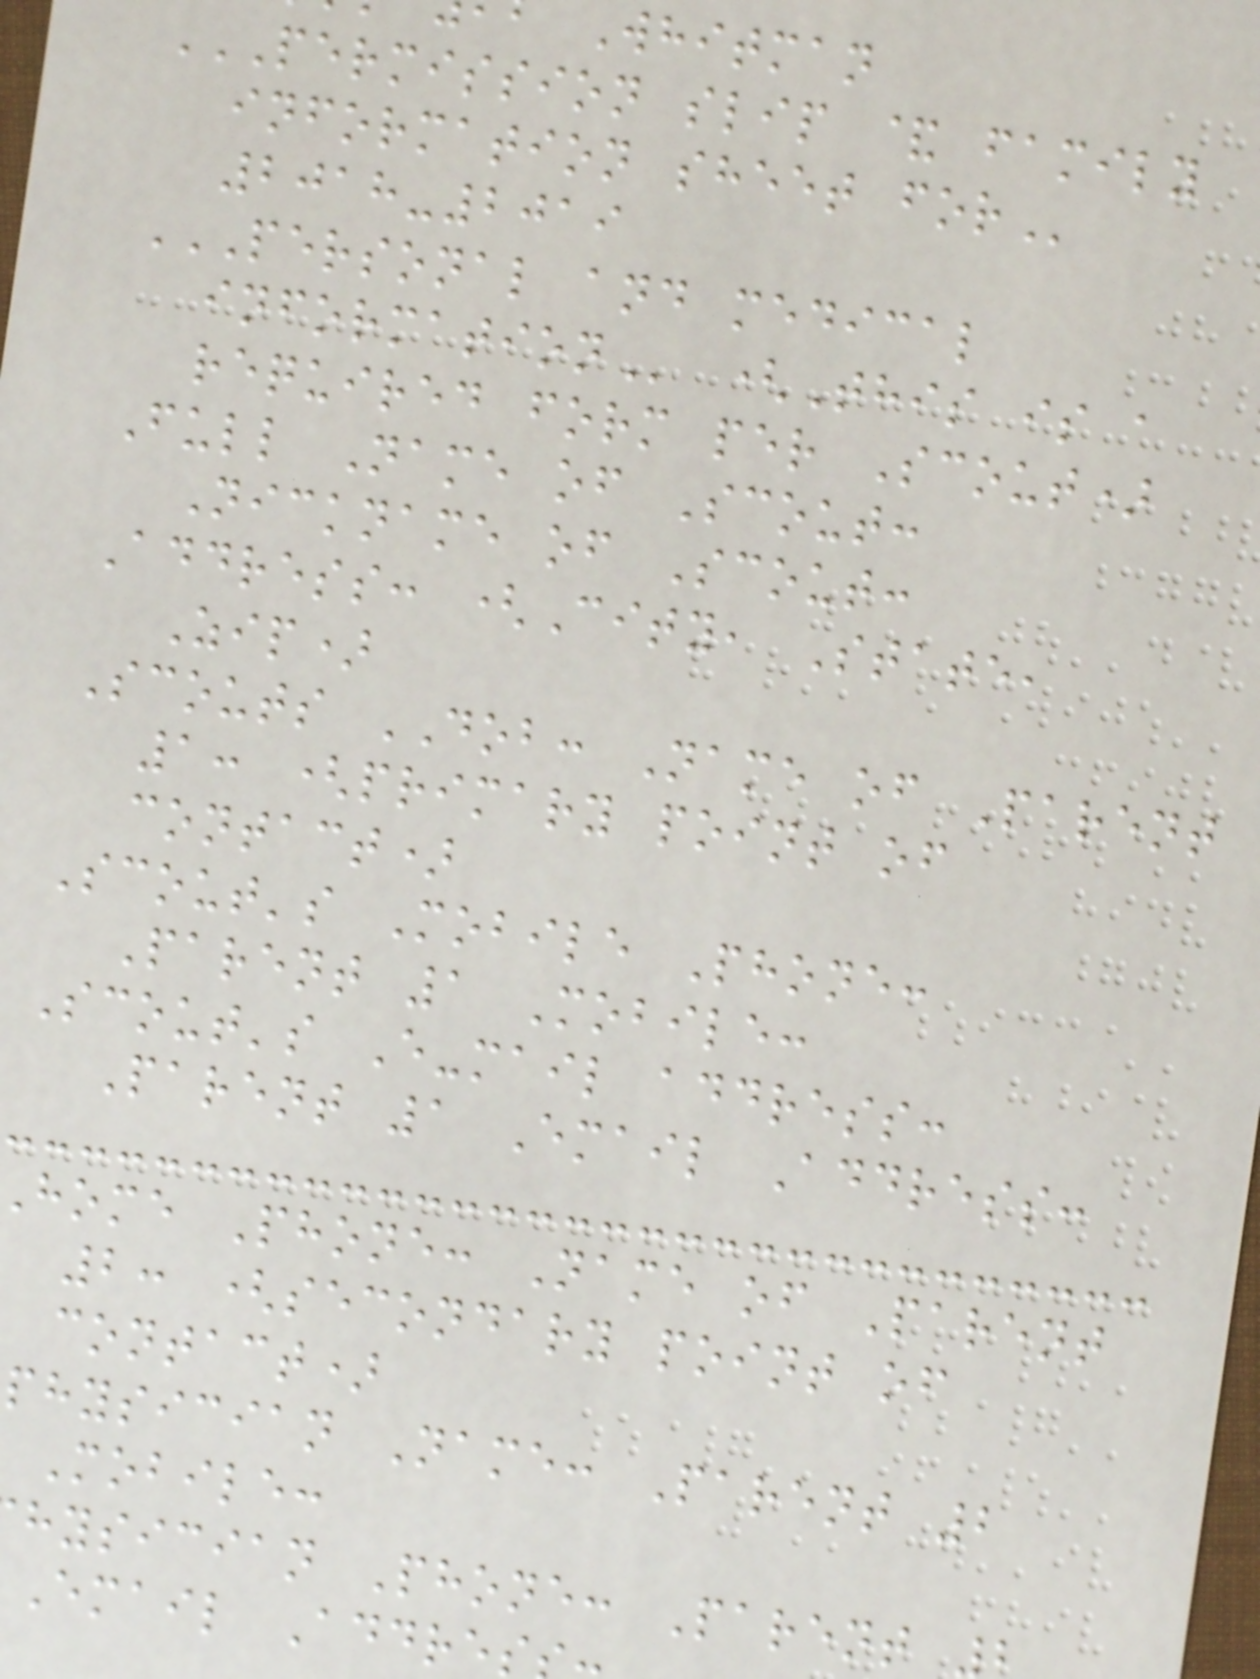Whitman
PERMISSION SLIP & FAMILY
information sheet
2018-2019
PERSONAL AND MEDICAL
(This is a
required form per Scout)
Full Name of Scout:
Nickname of Scout:
Address: (City, State,
Zip)
Scouts DOB: Name of Parent
1: (primary point of
contact)
Scout's Mobile Phone:
Parent 1 Mobile:
Scout's E-mail address:
Parent 1 Email Address:
home Phone: Name of Parent
2: (secondary point of
contact)
physician Name: Parent 2
Mobile:
hysician Phone: Parent
Email Addre
